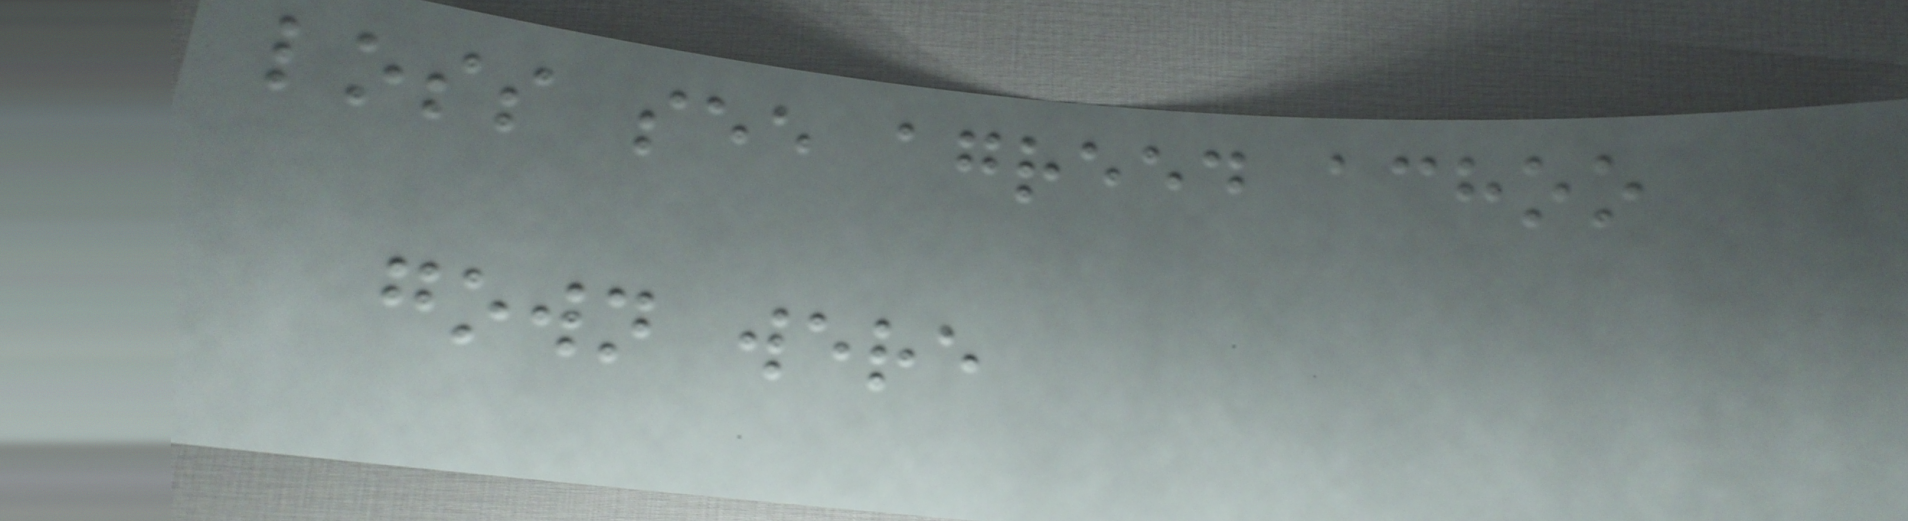loss see agreed achoo
gown were
